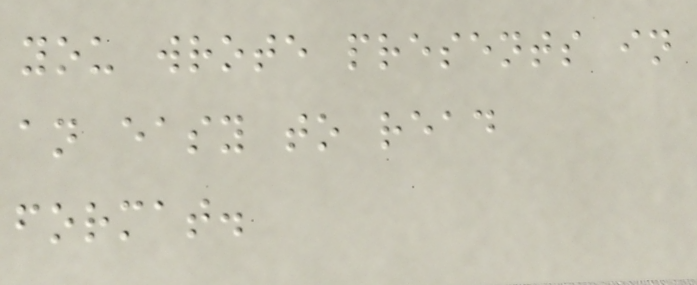you wrote presents in
an easy to read
format.
